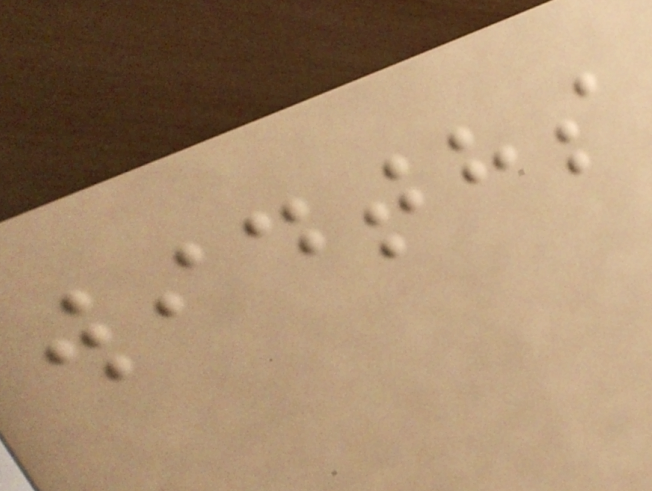widths
